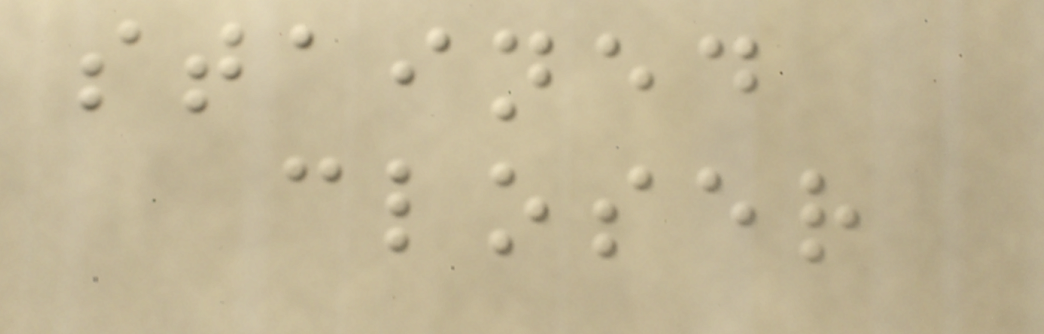stained
closer
